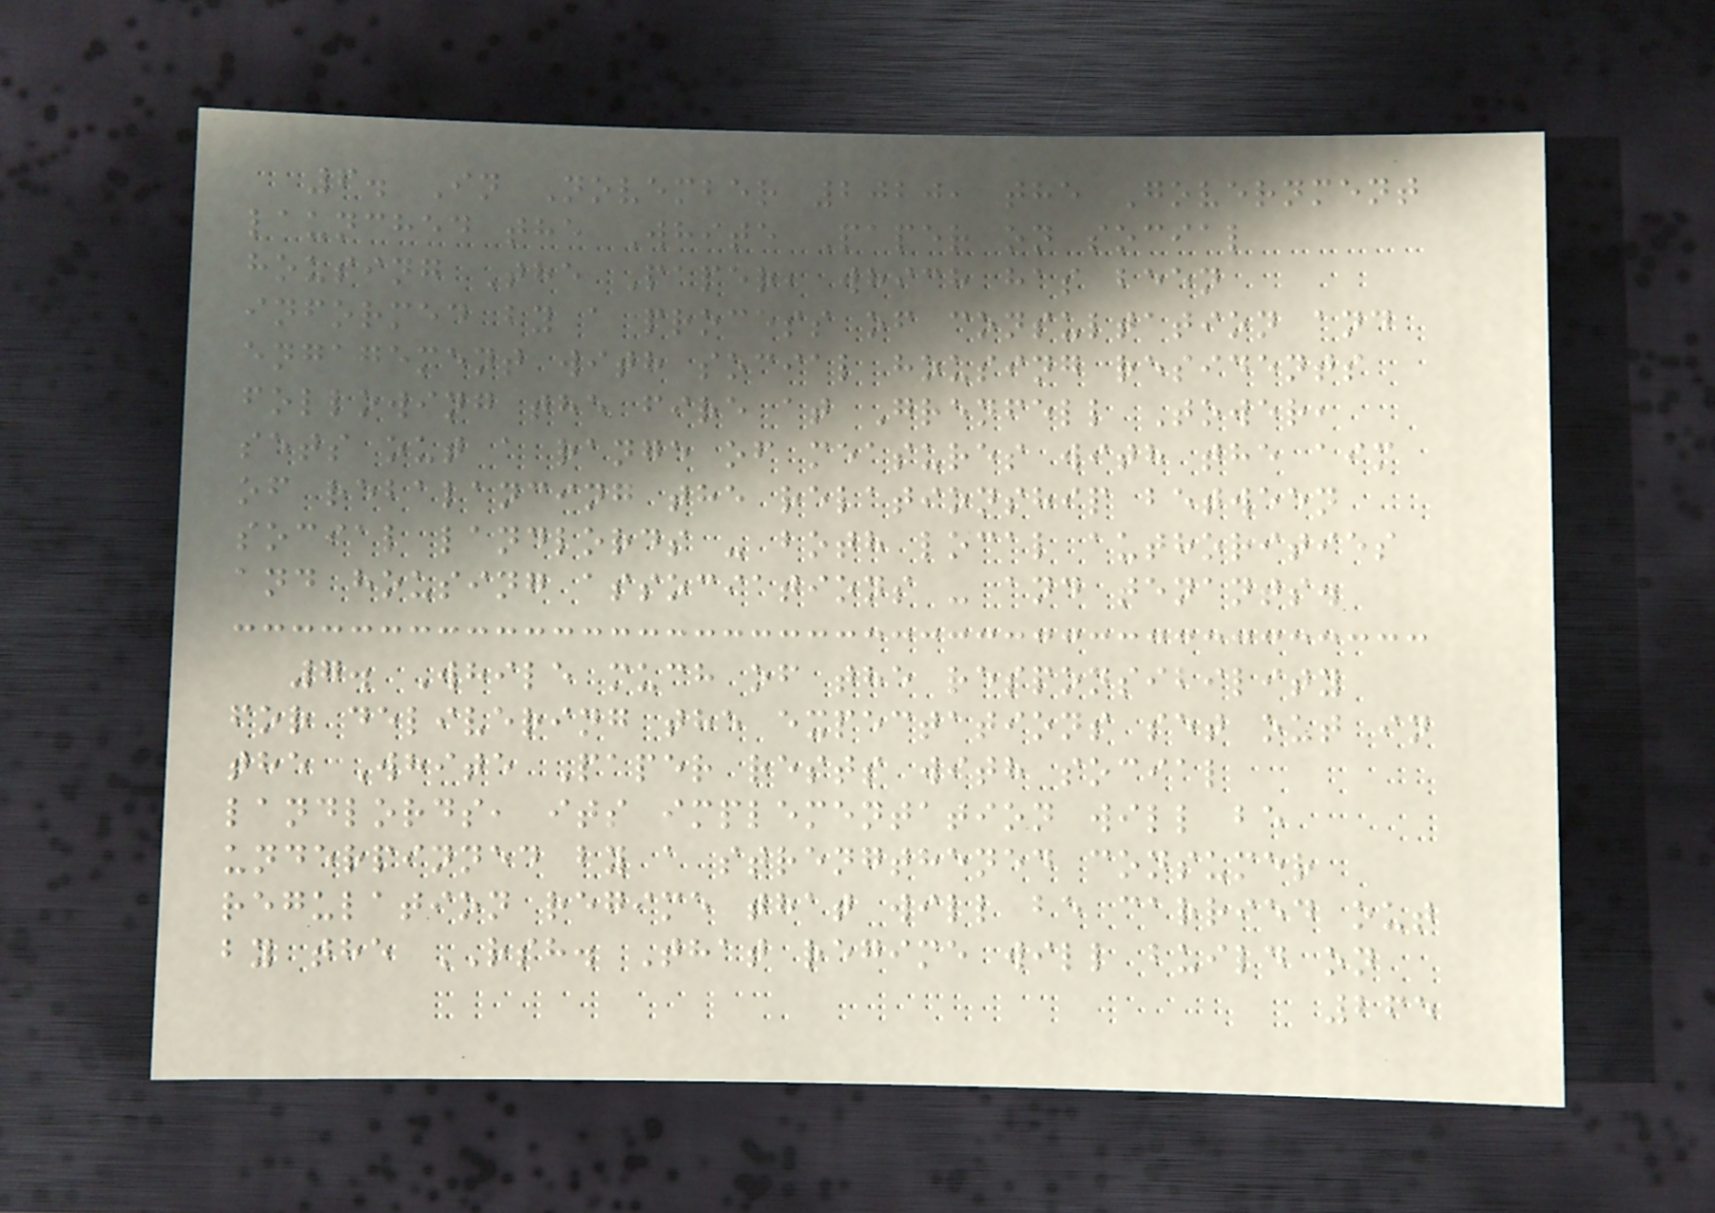6. In November 2020, the Government
launched the White Paper on social
housing The Paper, which has been
informed by a process of consultation and
engagement with social housing residents
following the fire at Grenfell Tower,
sets out a range of measures with the aim
of rebalancing the relationship between
social landlords - both local authorities
and housing associations - and tenants.
7. While much of the responsibility
for delivering the expectations set out in
the White Paper rests with social
landlords, its implementation will be
underpinned by a strengthened consumer
regulation regime that will be carried out
by the RSH. That regime will build on
265
